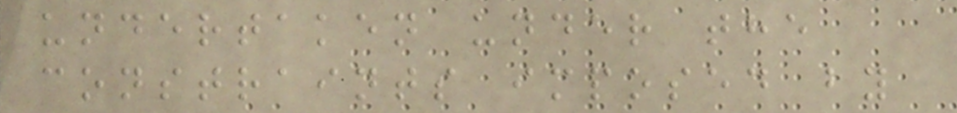undertaken under the
constraints imposed by
